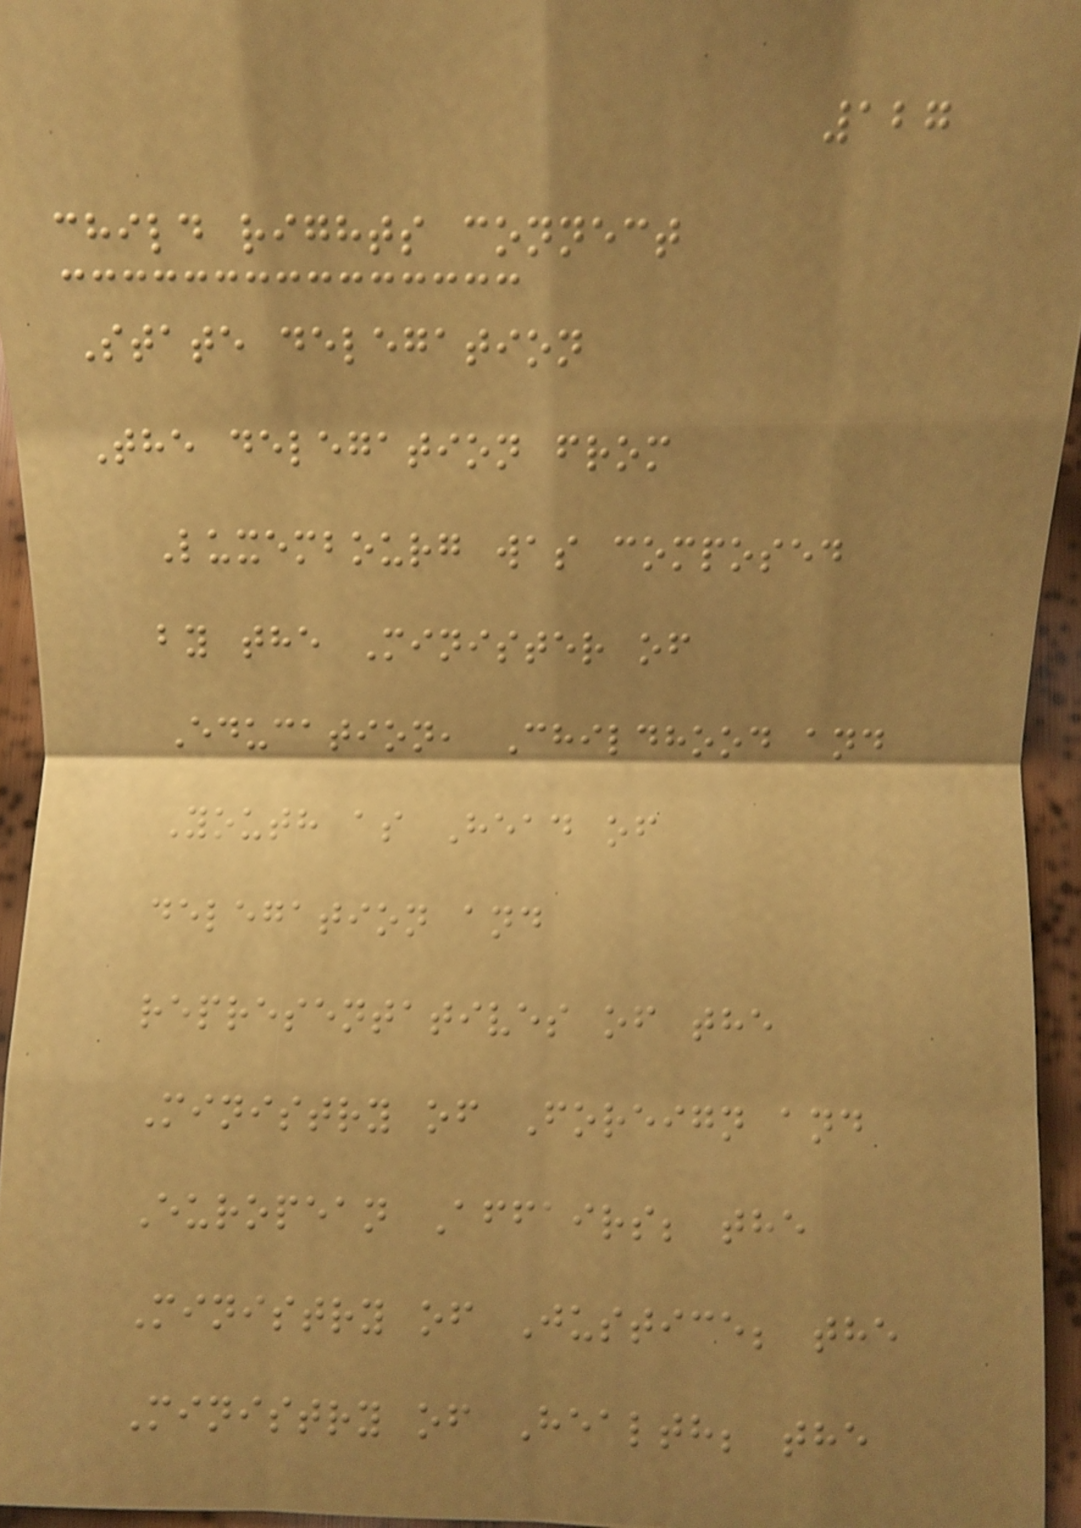127
child rights connect
State delegation
The delegation from
Luxembourg was composed
by the Minister of
Education, Childhood and
Youth as Head of
delegation and
representatives of the
Ministry of Foreign and
European Affairs; the
Ministry of Justice; the
Ministry of Health; the
